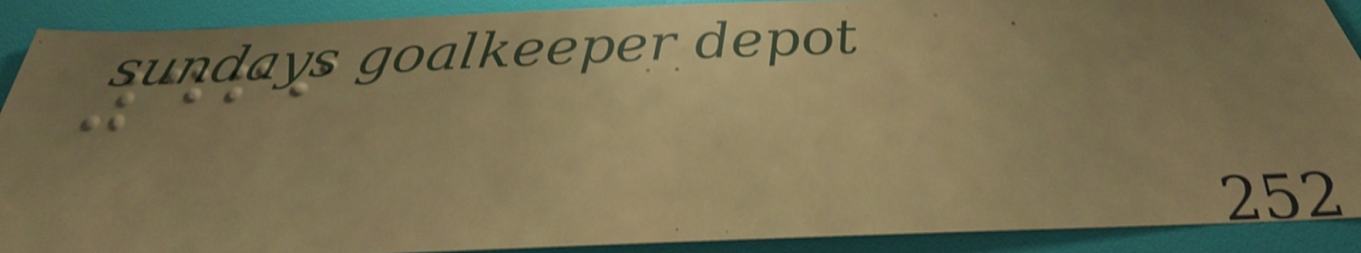469
